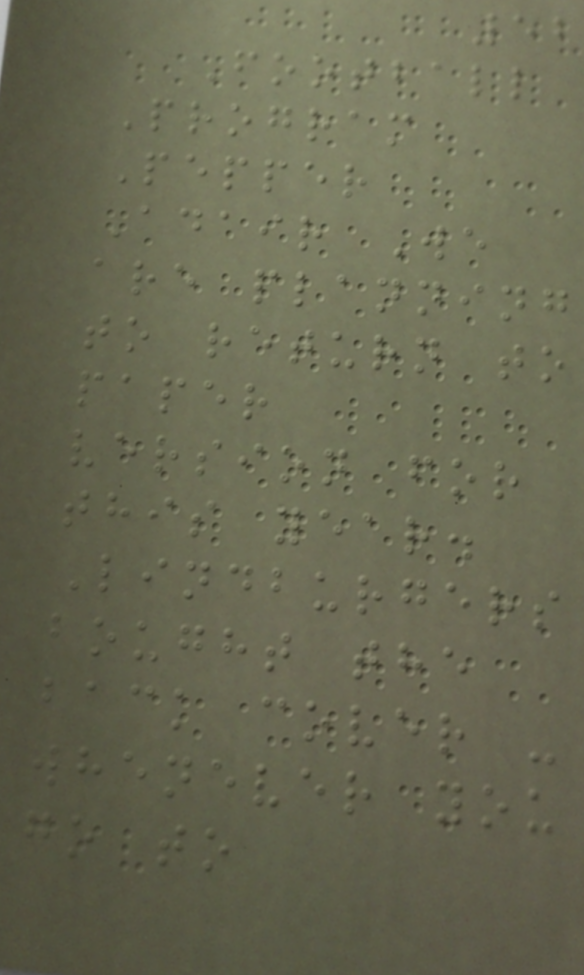52
Football
Program
Pepper
Adair We
are planning
to return to
paper
version for
this year.
Lindburgers
bought the
back cover -
whenever you
go to
